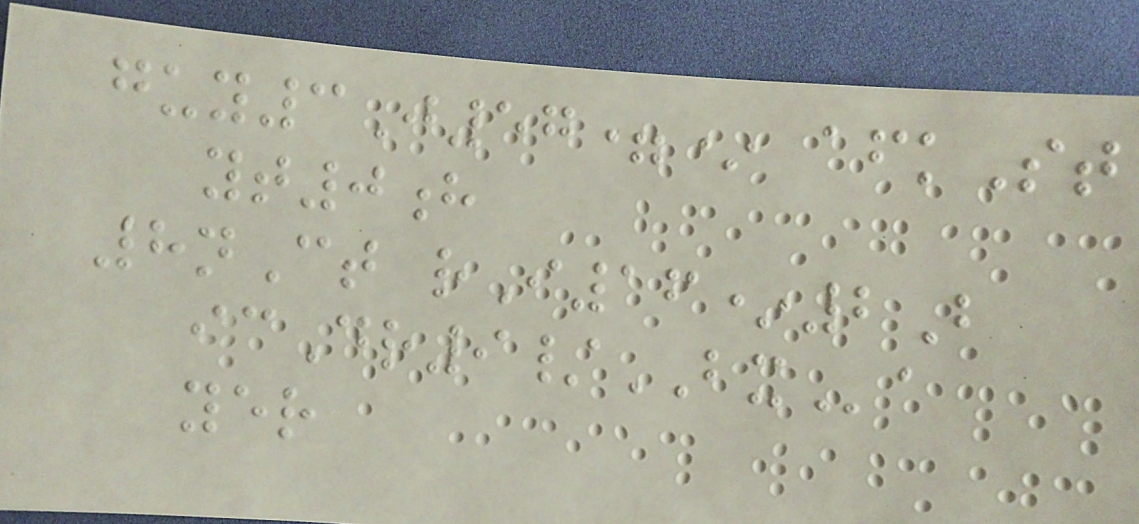guy3J57=* afkSt
yt0h
8nCt rI16*2B
icDr9/BXa
yer
